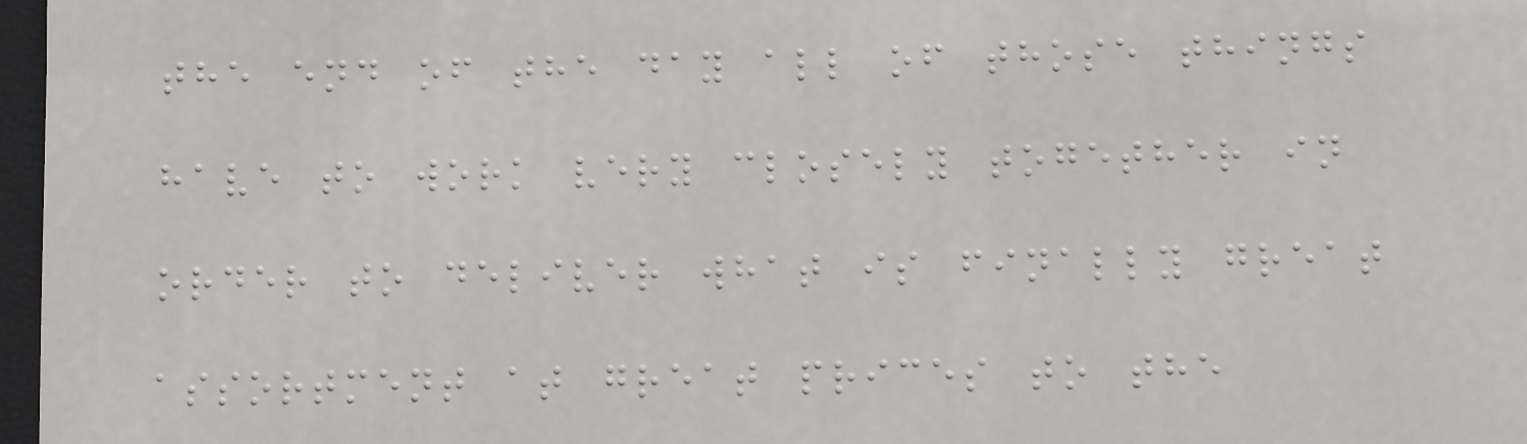the end of the day all of those things
have to work very closely together in
order to deliver what is finally great
assortment at great prices to the
